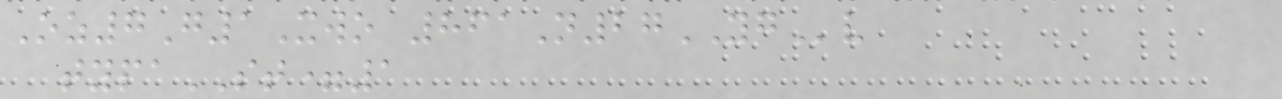Oz7G1Xwo 861N27YGv
typaST=1
